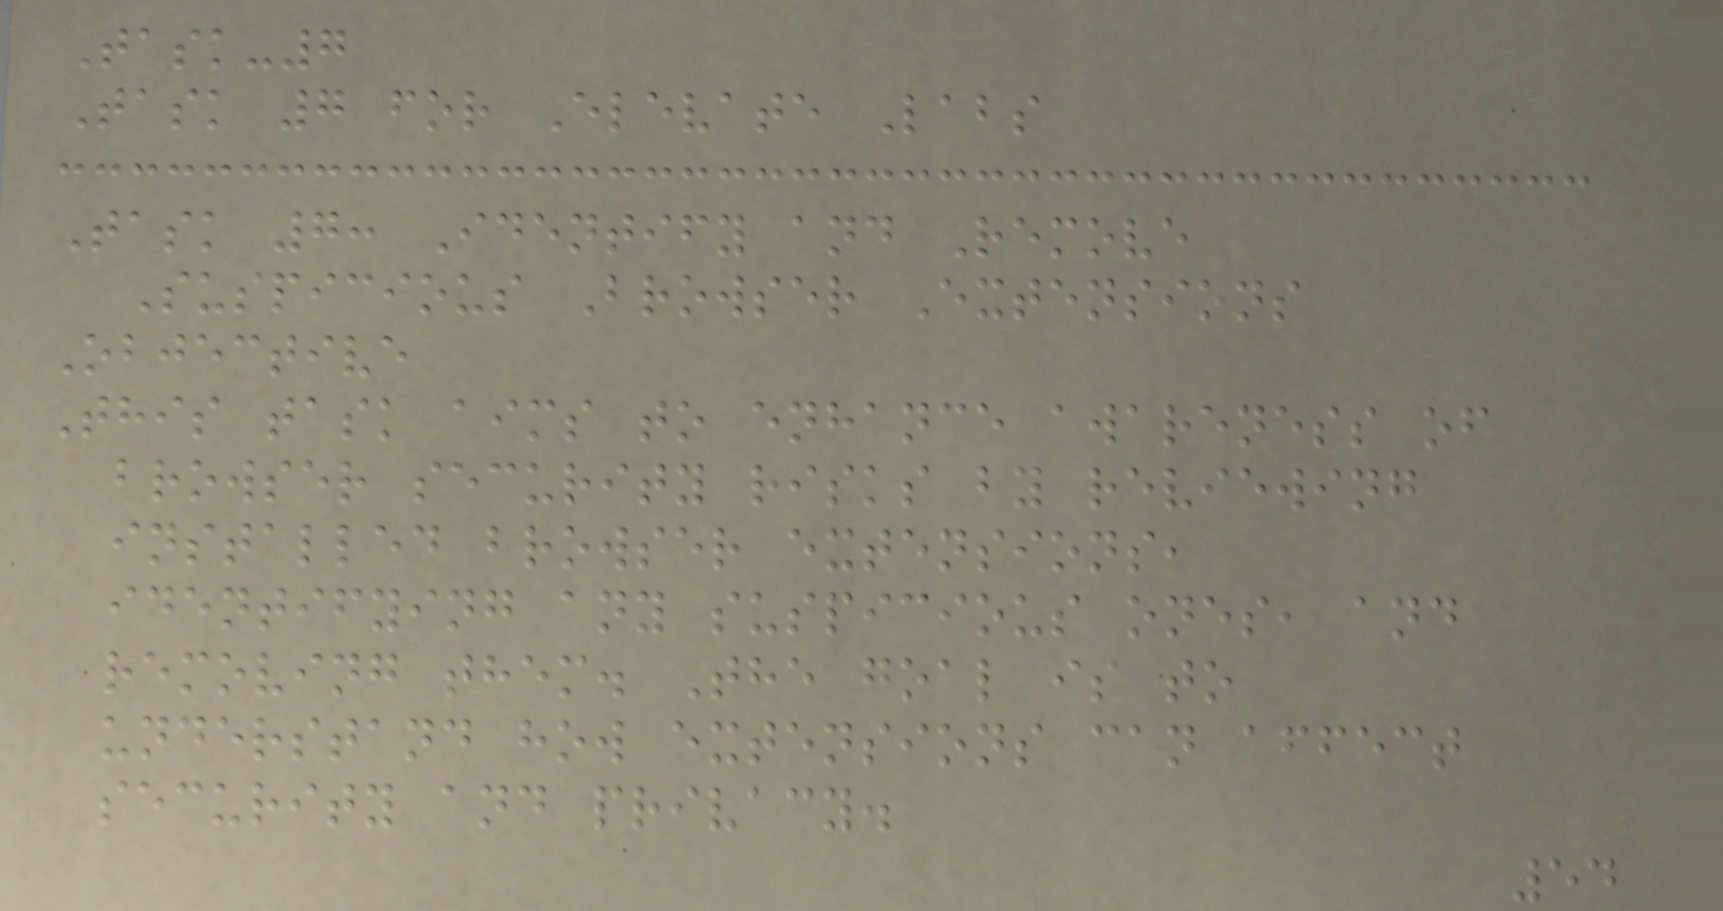Task-7
Task 7 for Elevate Labs
Task 7: Identify and Remove
Suspicious Browser Extensions
Objective
This task aims to enhance awareness of
browser security risks by reviewing
installed browser extensions,
identifying any suspicious ones, and
removing them. The goal is to
understand how extensions can affect
security and privacy.
54
